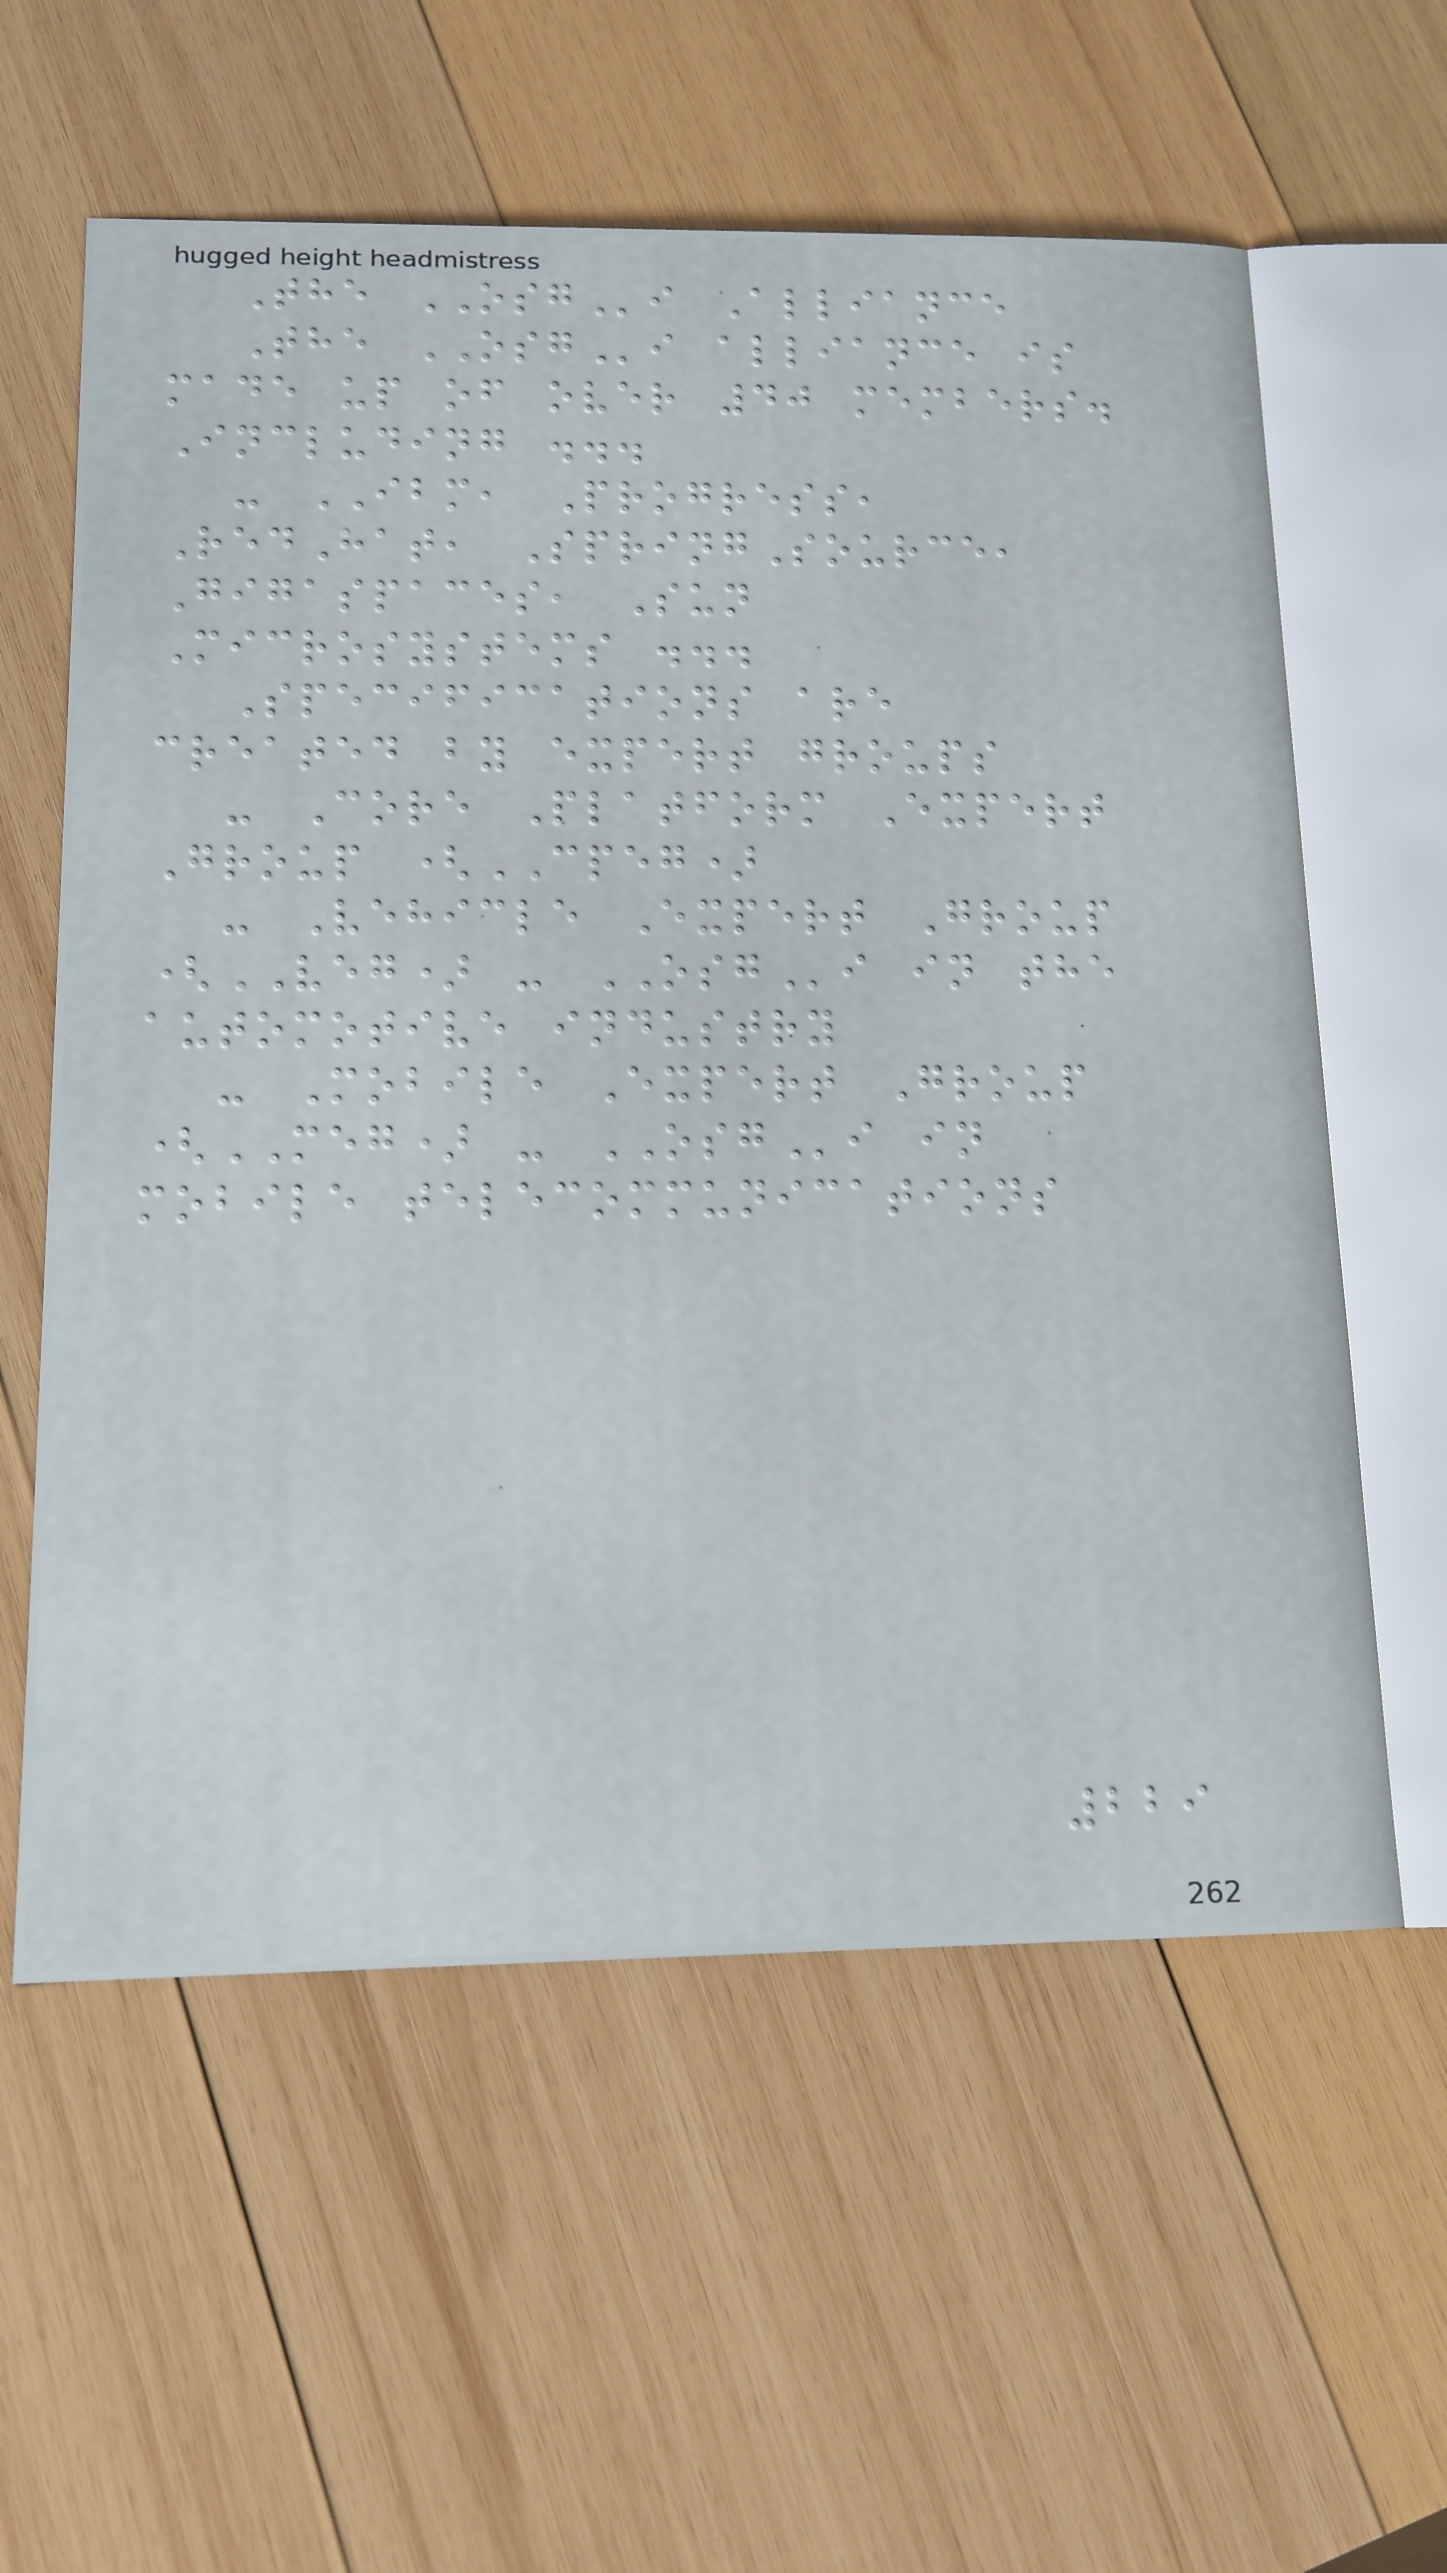The OSGi Alliance
The OSGi alliance is
made up of over 40 members.
Including ...
- IBM, Progress,
RedHat, SpringSource,
Gigaspaces, Sun
Microsystems ...
Specifications are
created by expert groups
- Core Platform Expert
Group (CPEG)
- Vehicle Expert Group
(VEG) - OSGi in the
automotive industry
- Mobile Expert Group
(MEG) - OSGi in
mobile telecommunications
229
